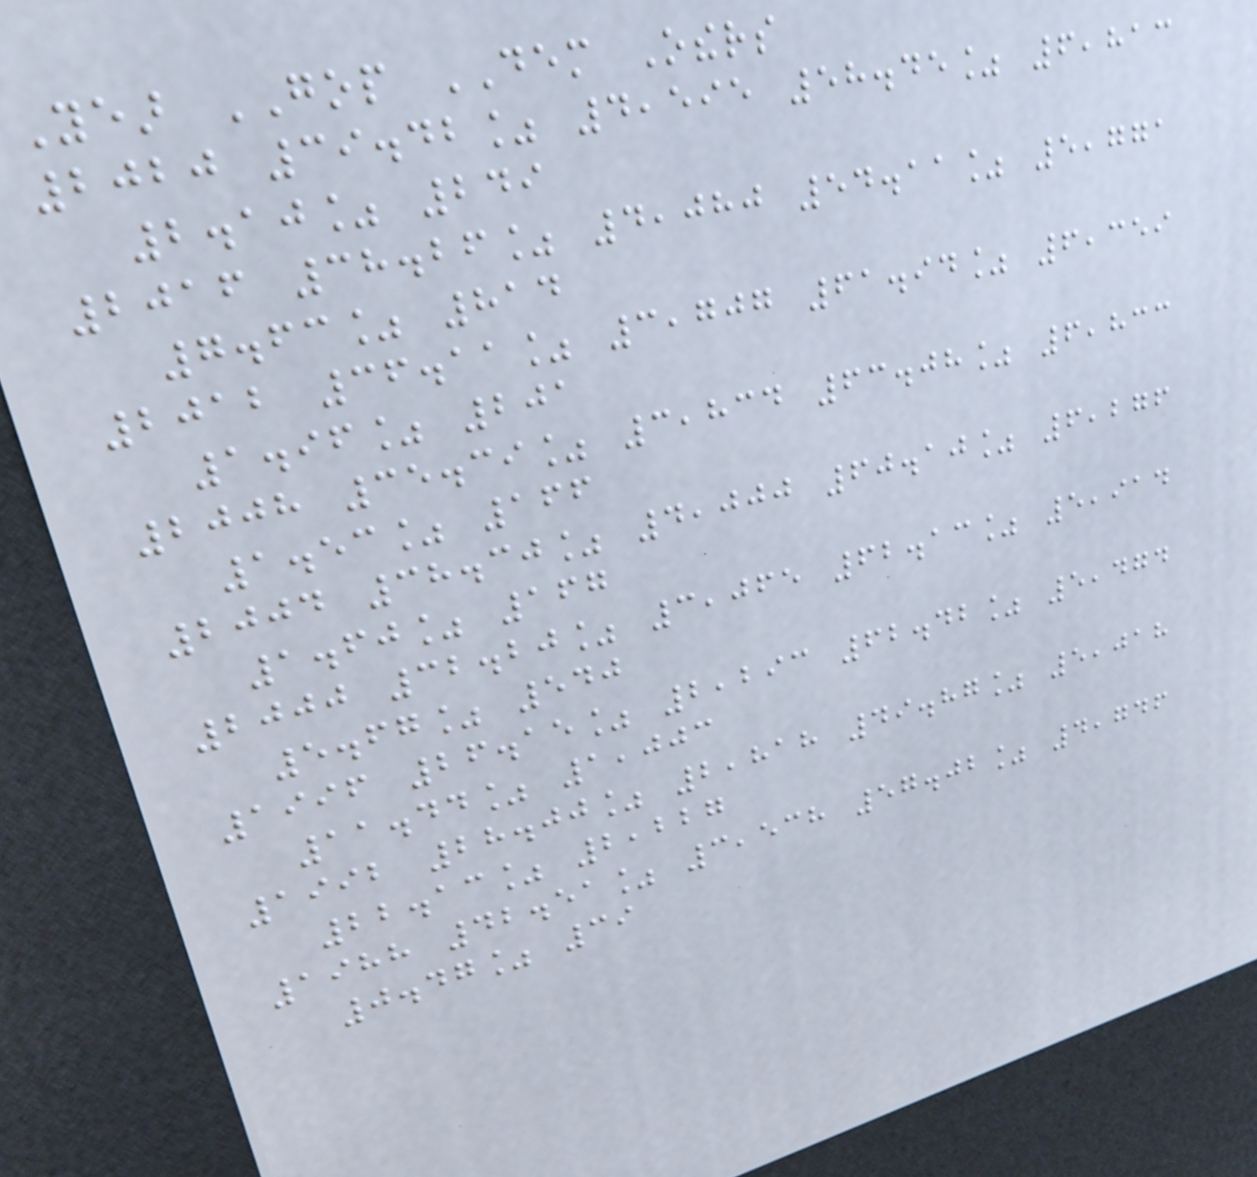Year GOP DEM Others
2020 39.42% 4,595 58.45% 6,813
2.10% 249
2016 38.26% 4,080 54.11% 5,771
7.63% 814
2012 36.11% 3,707 61.94% 6,359
1.96% 201
2008 35.39% 3,834 63.08% 6,833
1.53% 166
2004 38.30% 4,000 60.10% 6,276
1.60% 167
2000 32.20% 3,065 62.13% 5,914
5.67% 540
1996 26.15% 2,293 62.42% 5,474
11.44% 1,003
1992 28.00% 2,818 49.87% 5,018
22.13% 2,227
1988 42.51% 3,538 57.02% 4,746
0.47% 39
